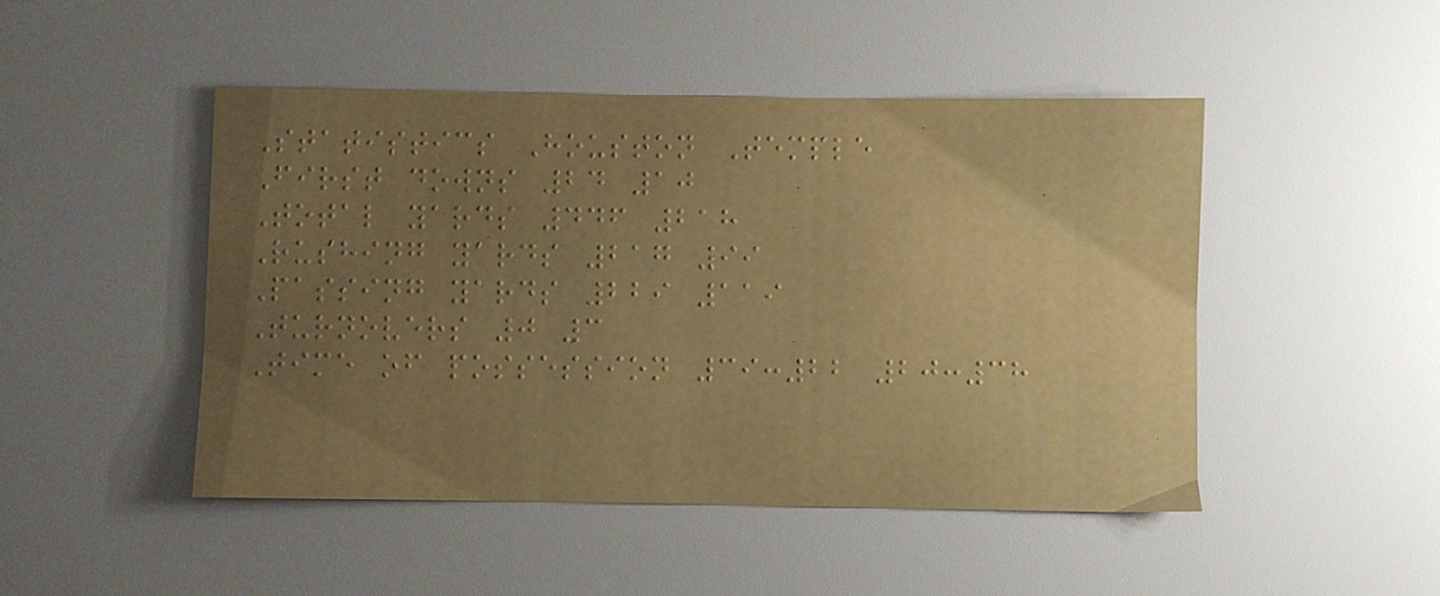Statistics Houston Temple
First downs 24 10
Total yards 446 218
Rushing yards 217 99
Passing yards 229 119
Turnovers 0 3
Time of possession 39:22 20:38
